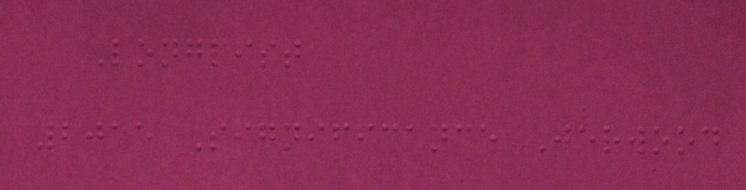Longlist
2015 Significance Jerwood
